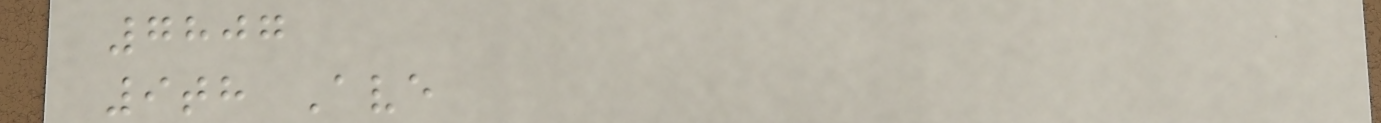7807
9th Ave
